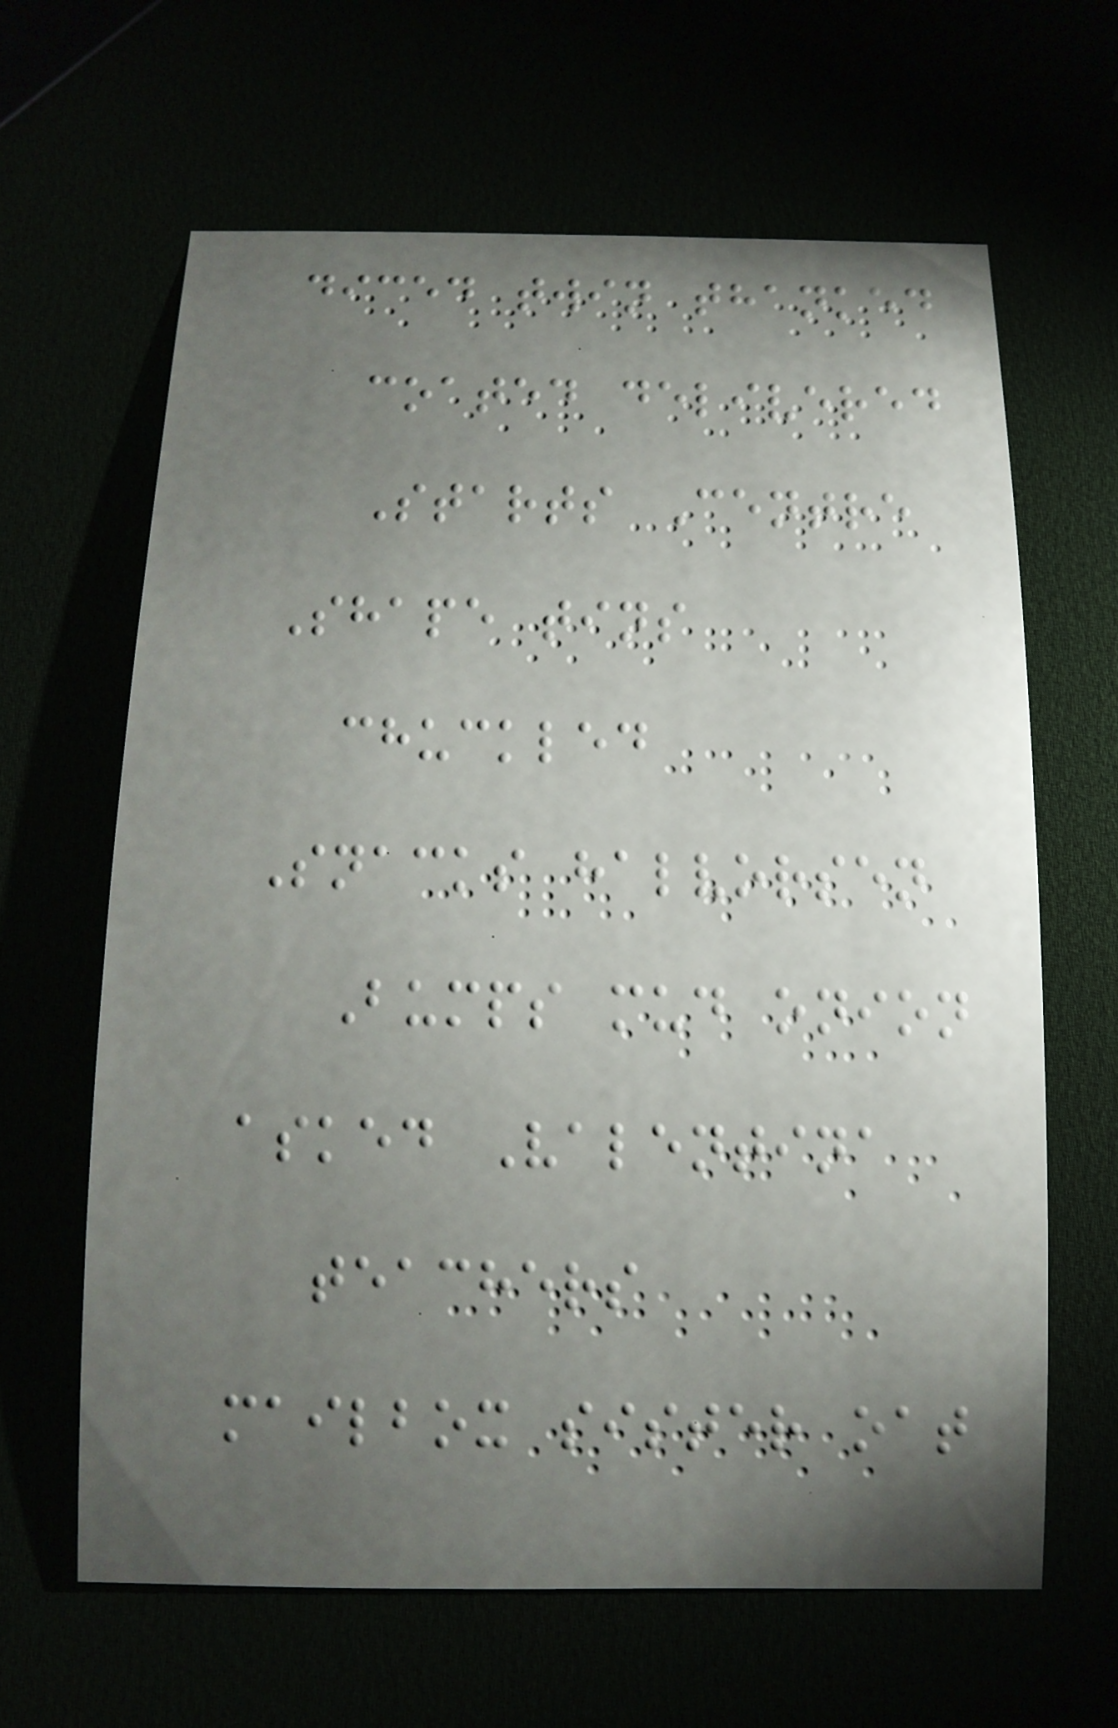diced twin thanked
coated delivered
Starts Centre
Shape tins
chuckled
Snacks halvorsen
Bumps mud onion
asked Valentina
teachers
mailbox sister oat
